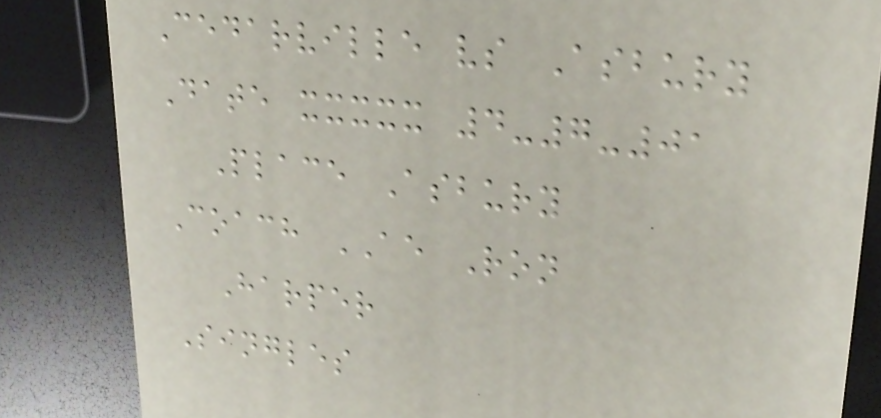Cedarville vs Asbury
Date xxxxx 4-7-01
Place Asbury
Coach AE Ron
Harper
Singles
